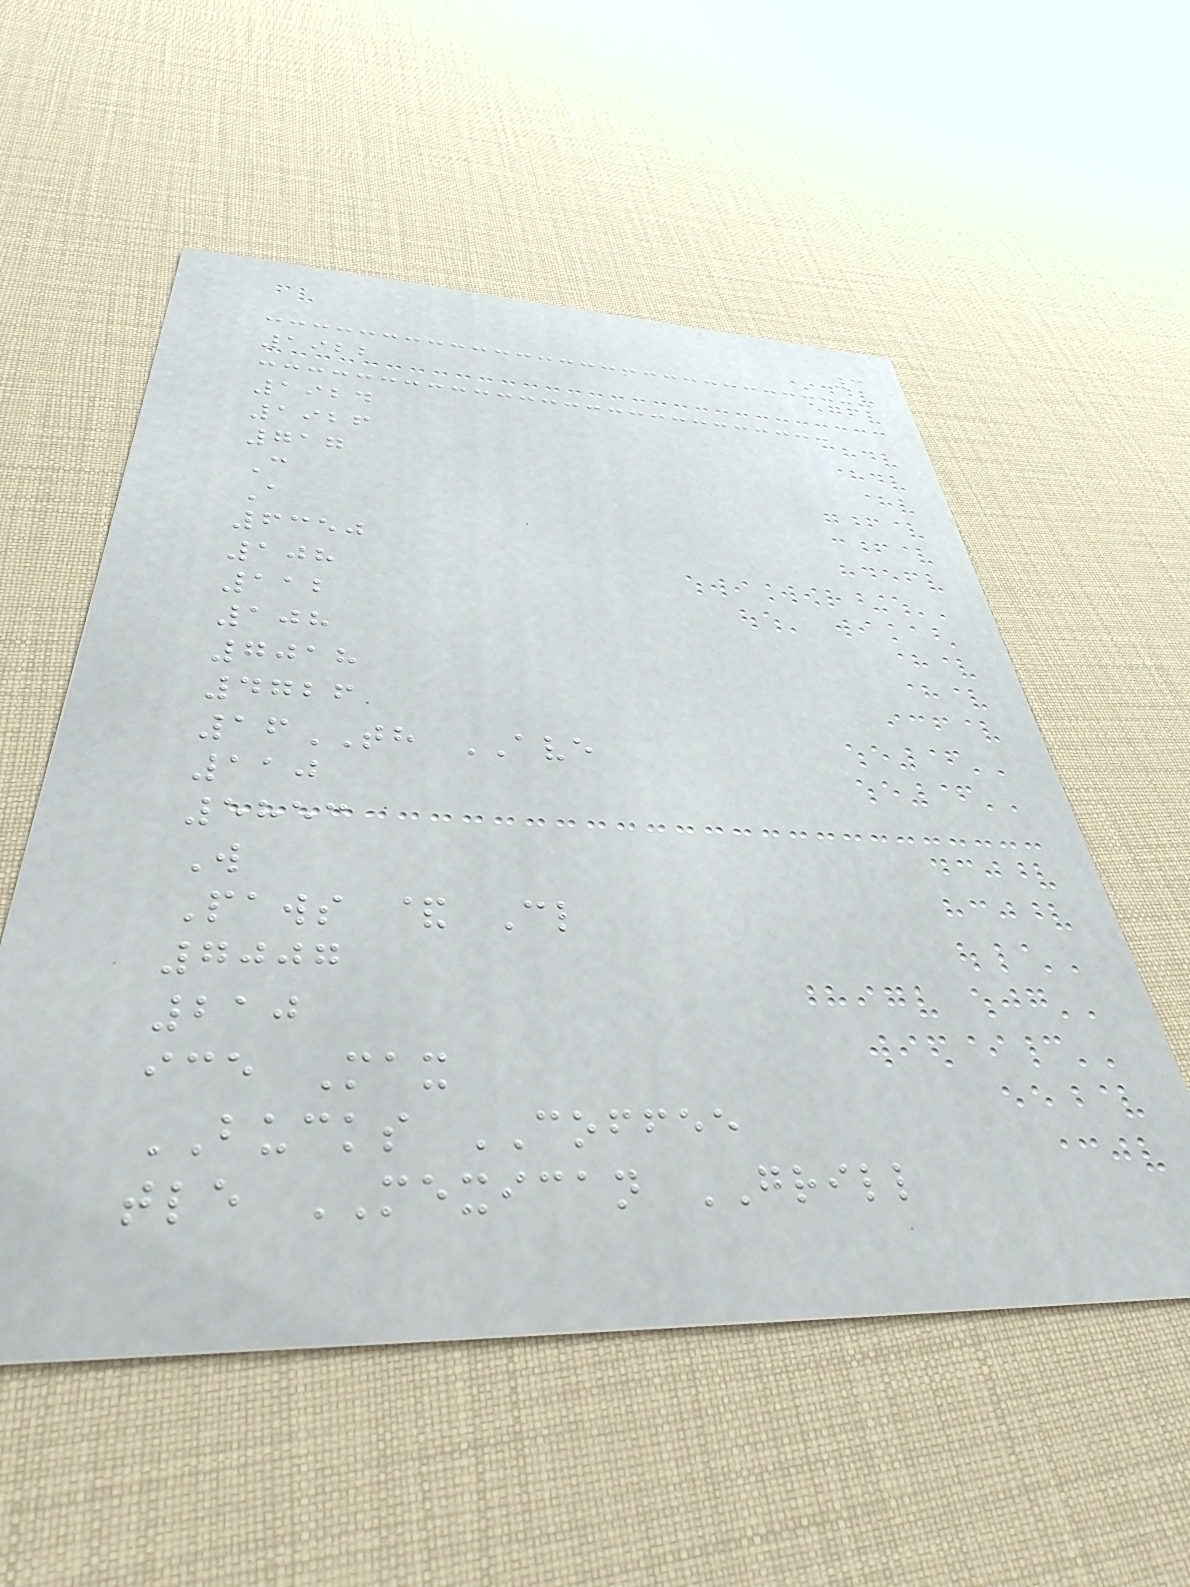3
1922
1924
1926
717
C
A
6350
108
112
108
7018
4726
16TH AVE
110
5853
W
Paws & Cl
7007
210
ice Max
BUCKS COFFEE
tle MEXICAN GRILL
